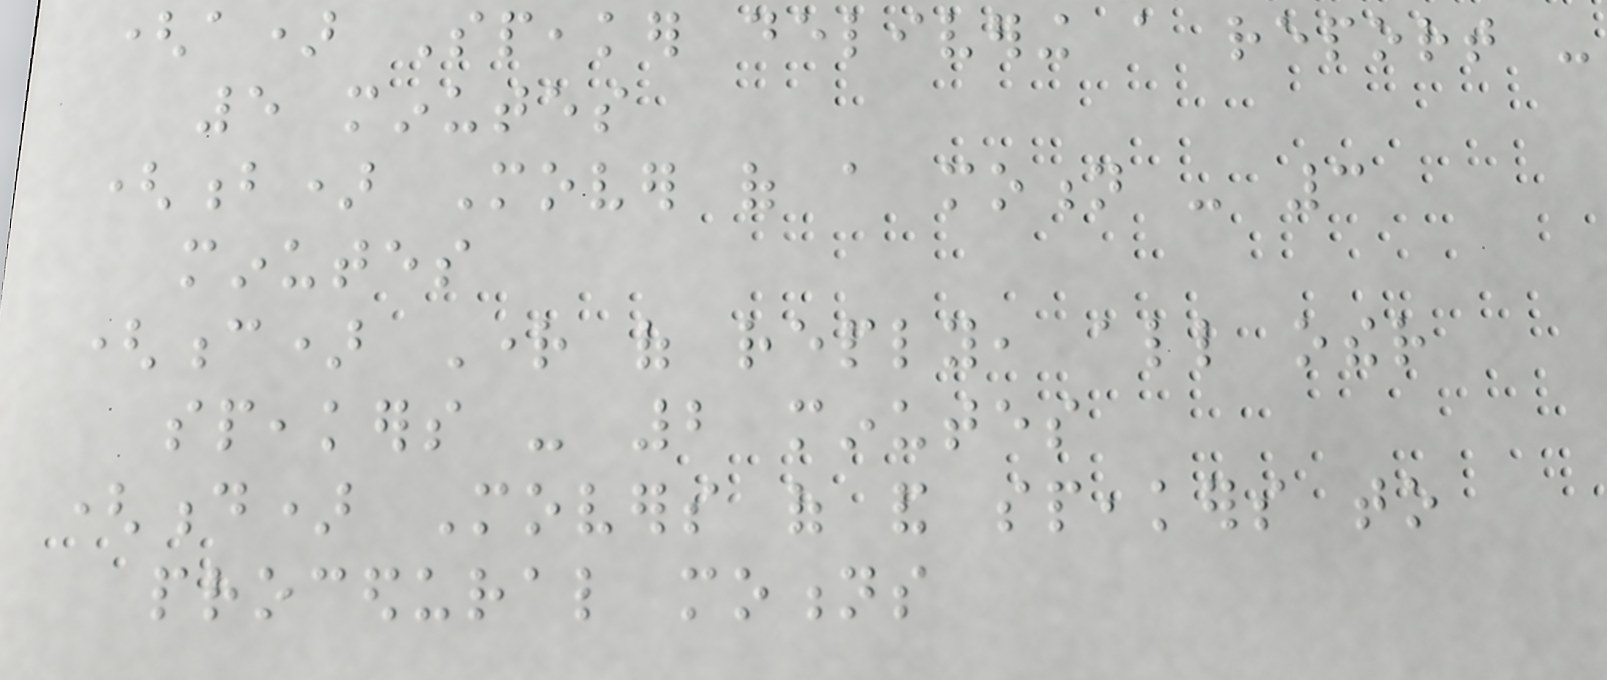(a) Speaker delivering a report -
5 minutes
(b) Mover of a motion - 3
minutes
(c) Right of reply, all other
speakers - 2 minutes
(d) Movers of and speakers to
procedural motions
